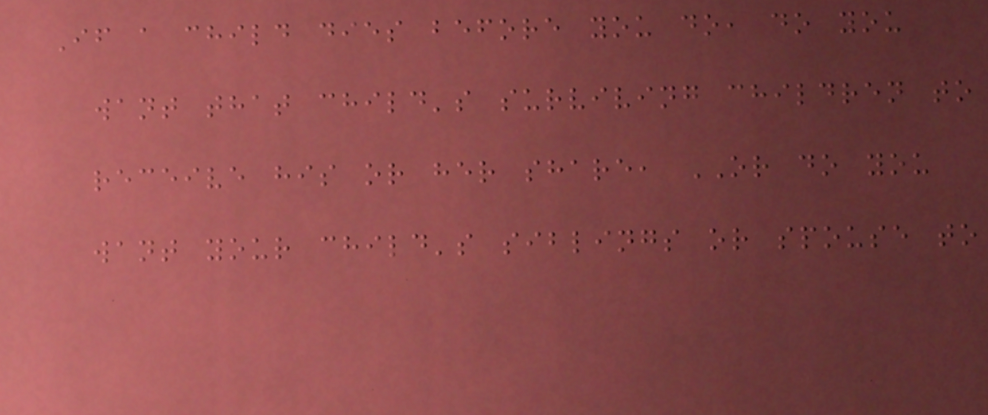If a child dies before you do, do you
want that child's surviving children to
receive his or her share, OR do you
want your child's siblings or spouse to
